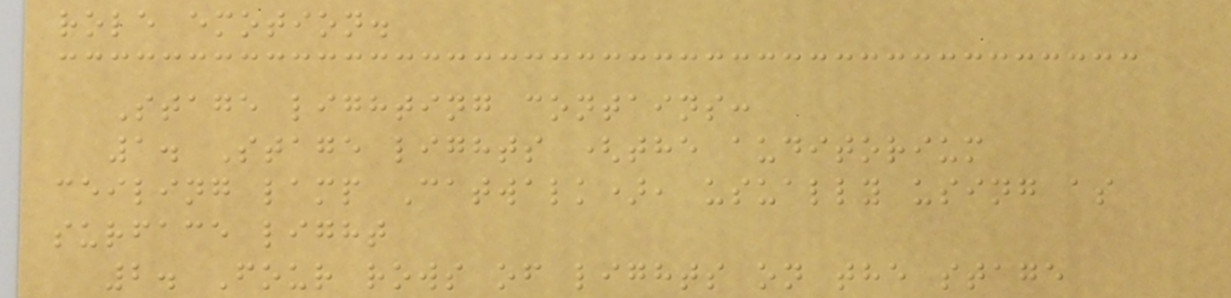role emotion.
Stage lighting contains:
1. Stage lights (the auditorium
ceiling lamp Catwalk), usually using as
surface light
2. Four rows of lights on the stage
